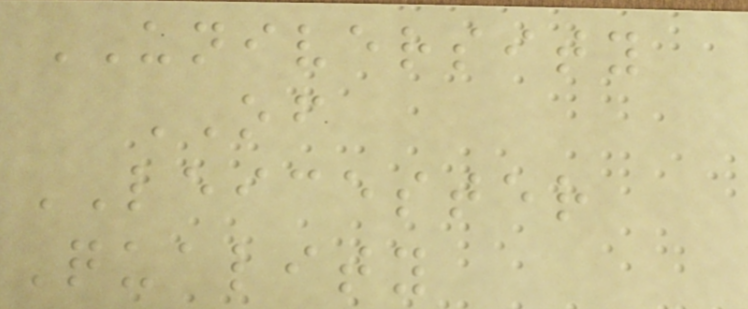UNIVERSITY
OF
LEICESTER
Quality
